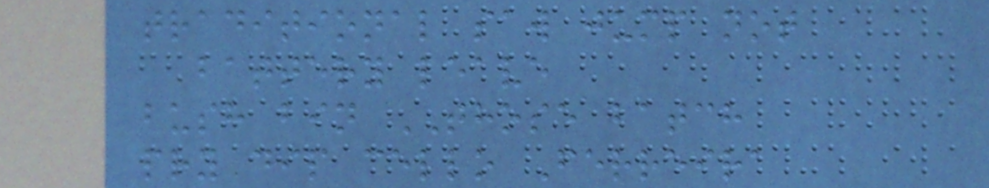traditional saw jump not
battery leave
bush bin THOSE batch
pry dip cello Ferreira
